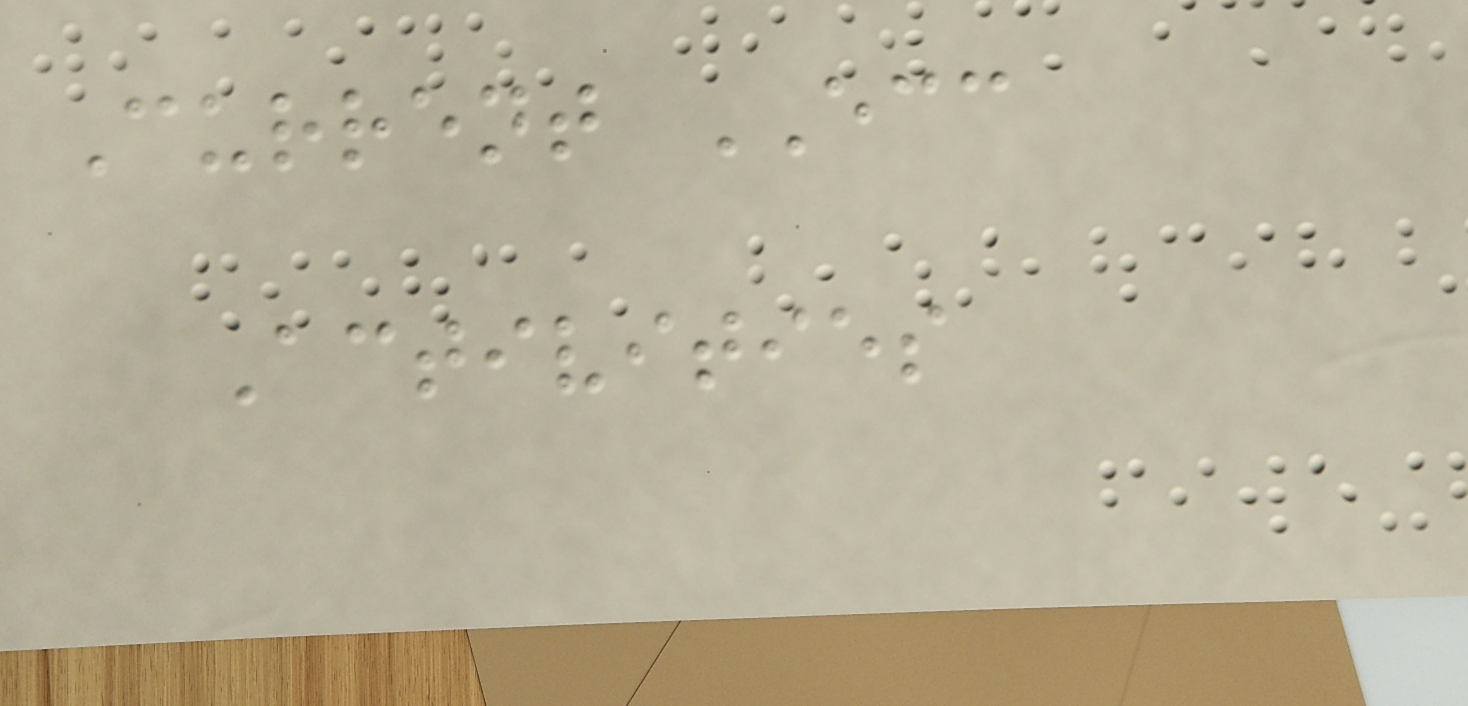Current ECC
Activities
